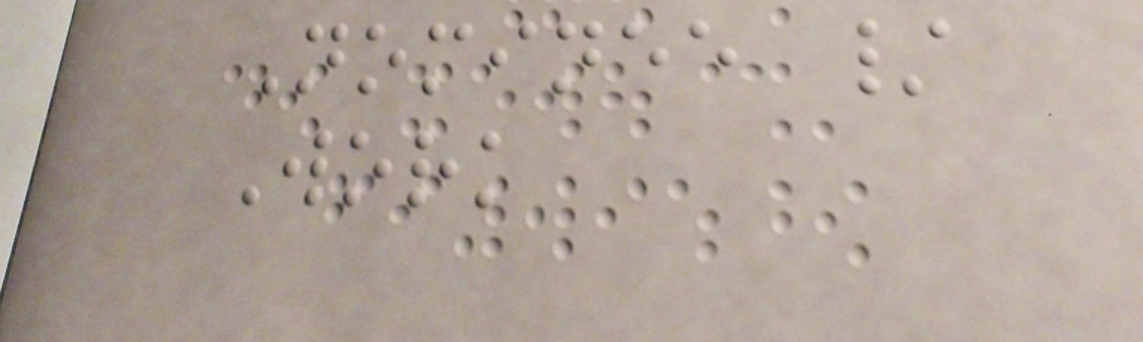Nominee /
Work
